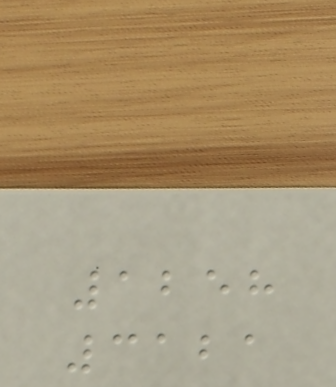1258
3121
